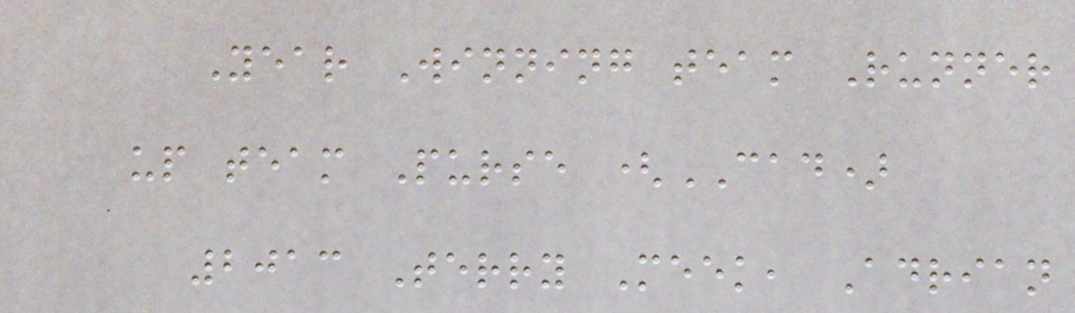Year Winning team Runner
up team Purse (CAD)
2013 Terry Meek, Adrian
